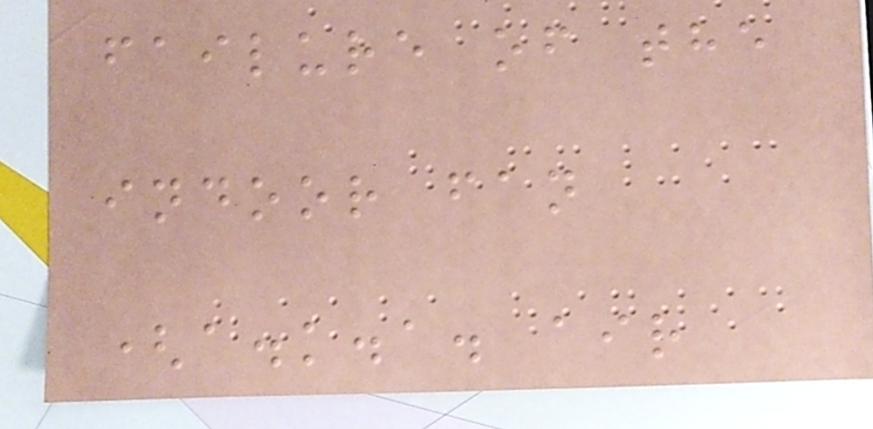failure of the
indoor fan
(a.k.a. air
